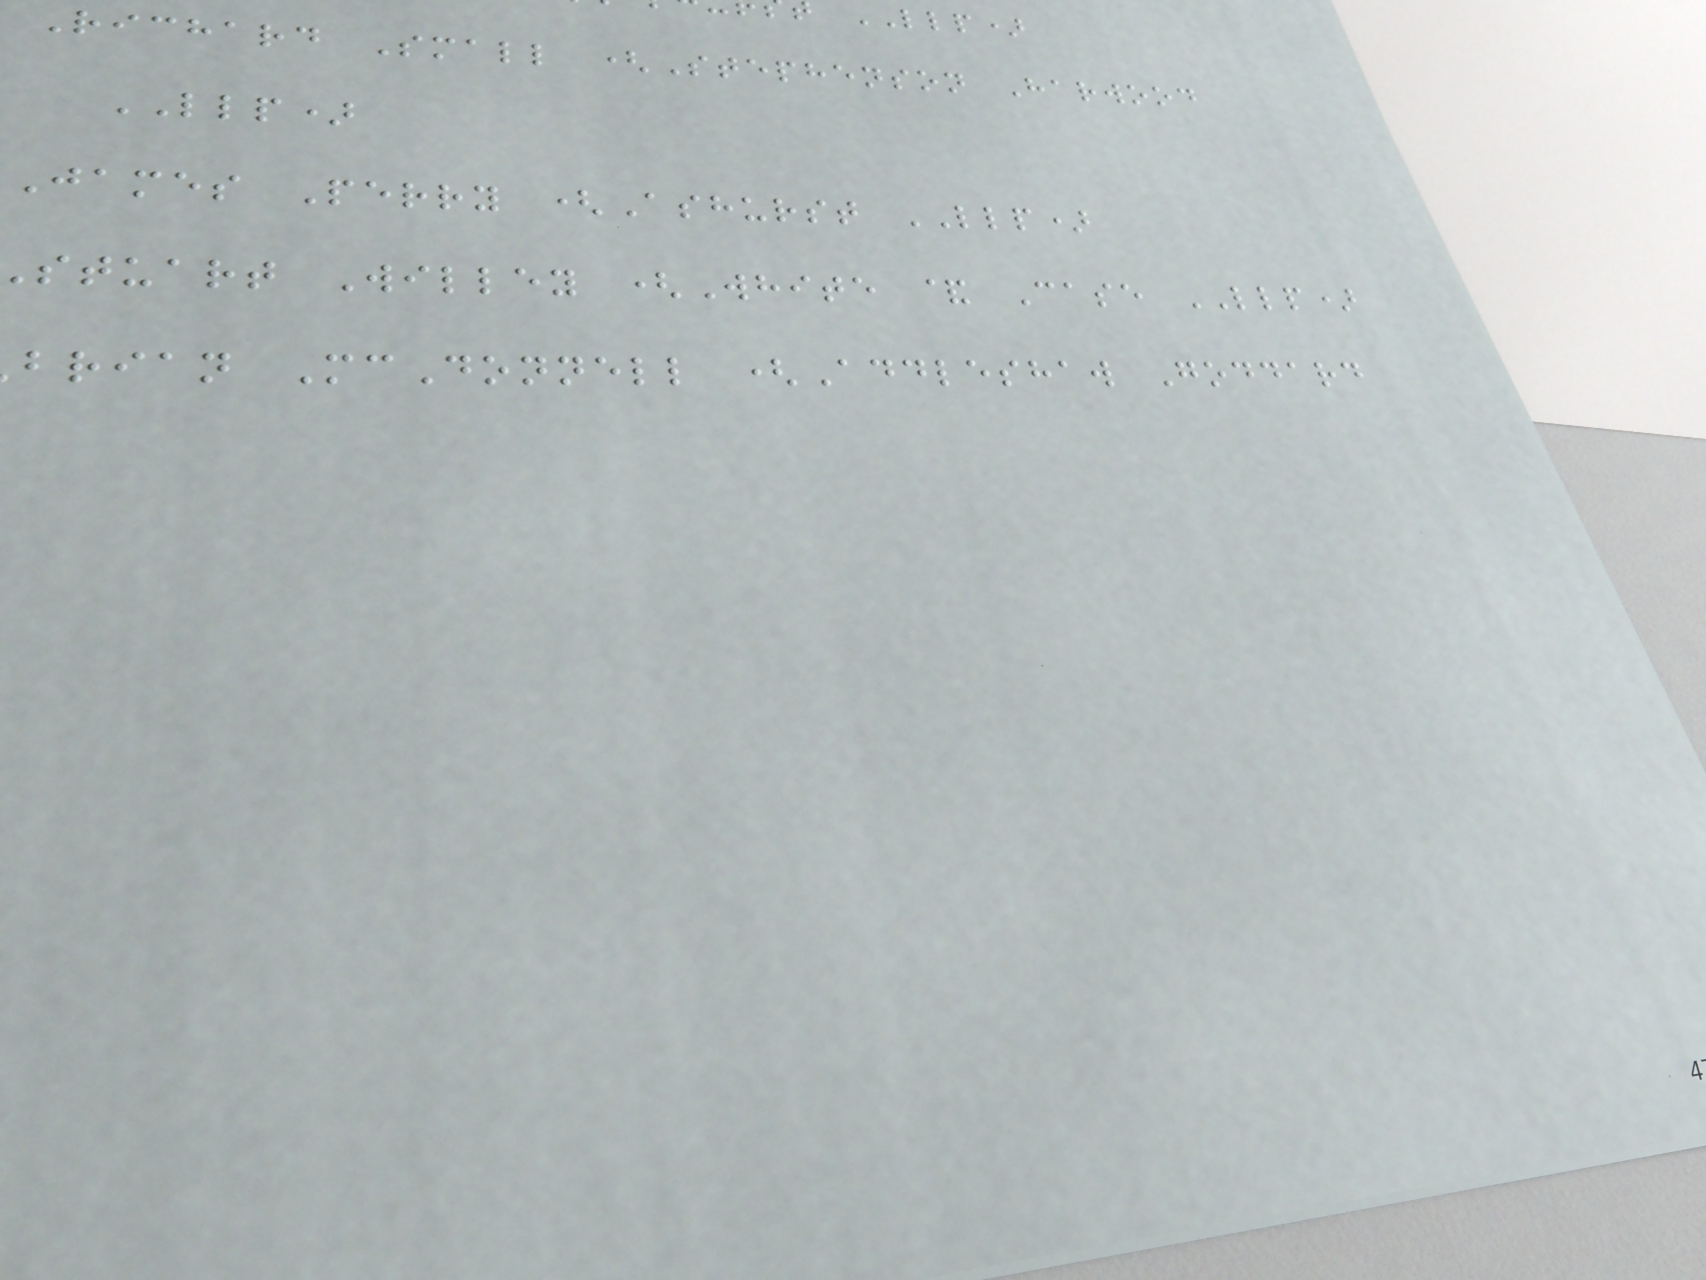Richard Small (Stephenson Harwood
LLP)
James Perry (Ashurst LLP)
stuart Willey (White & Case LLP)
brian McDonnell (Addleshaw Goddard
